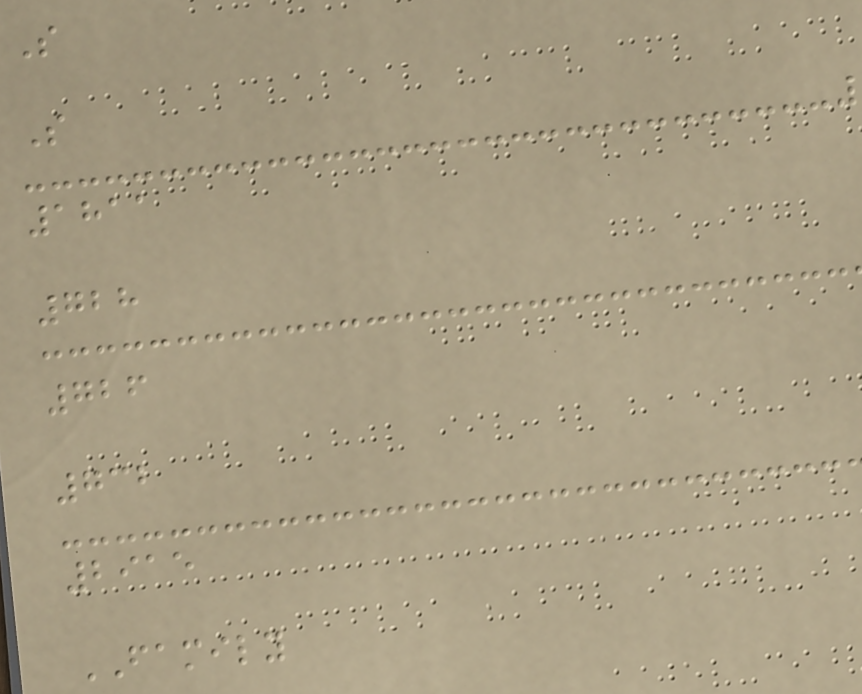S
S
1811
728
726
732
2915
FAMILY
